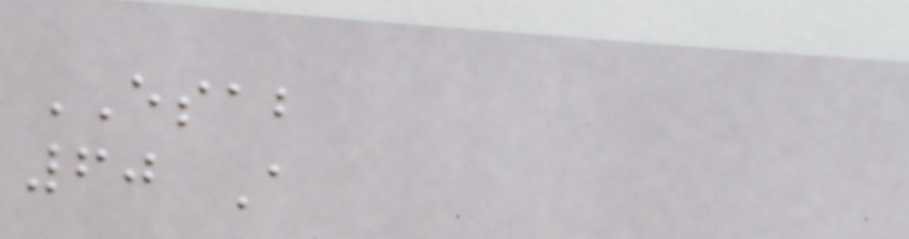ESAB
60 A
